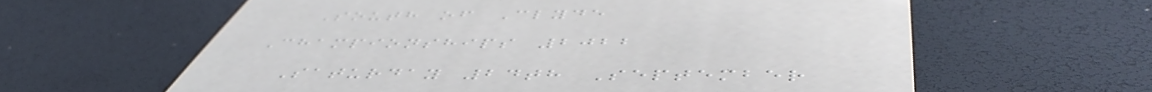South of Clyde
Championships 2022
Saturday 24th September
